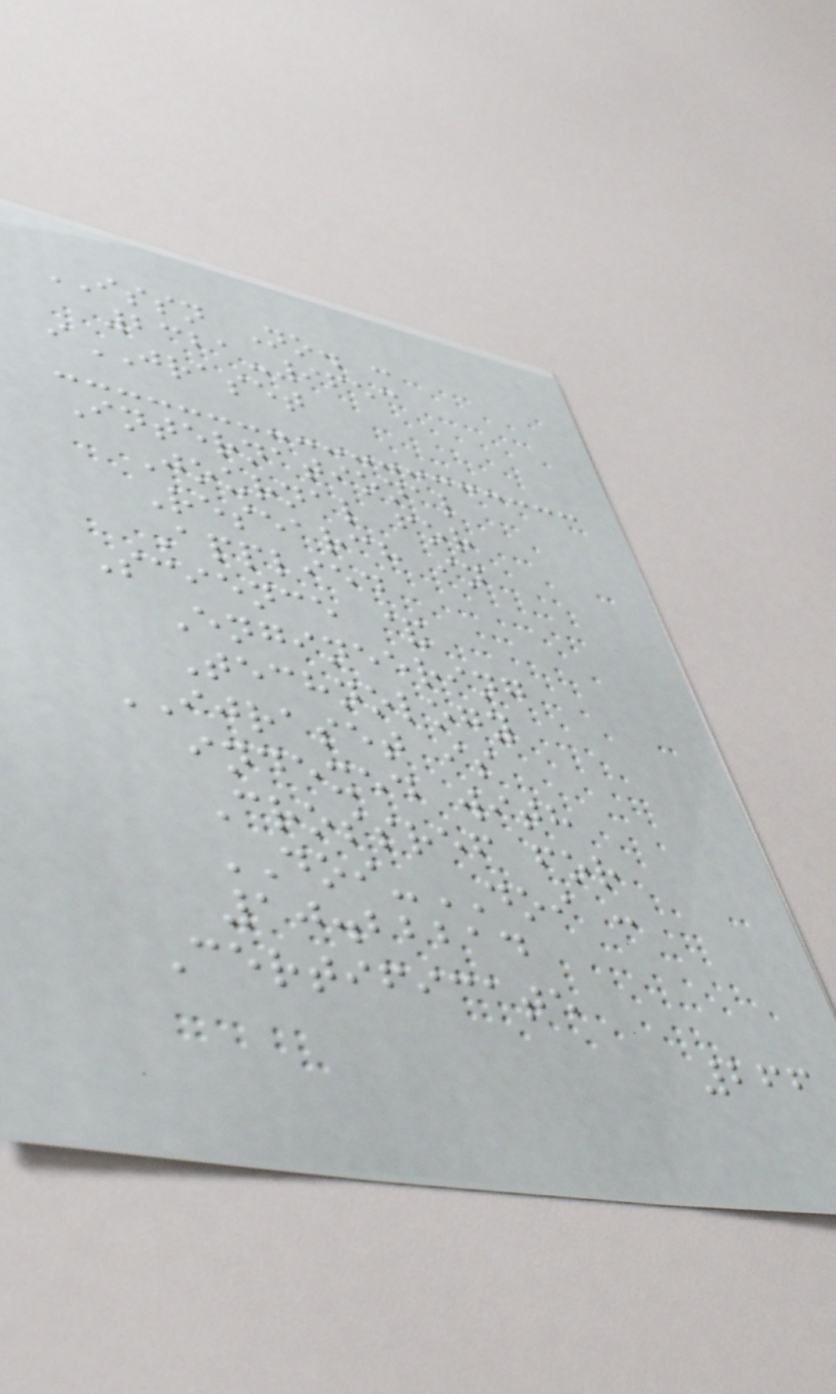ISSN No. :
2321-9653
iJRASET
International
Journal for
Research in
Applied
Science &
Engineering
Technology
IJRASET is
indexed with
Crossref for
DOI-DOI :
10.22214
Certificate
266
